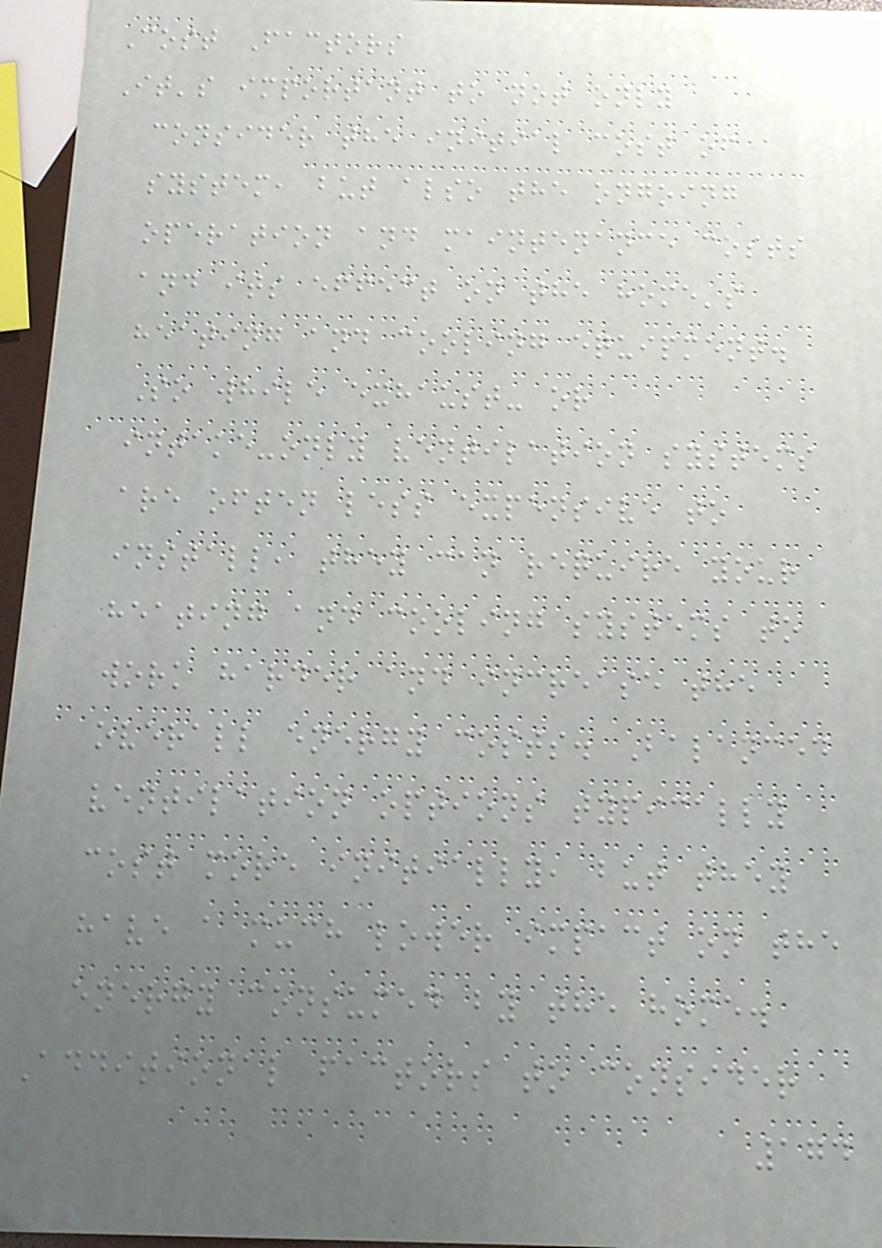Cost Factors
It's important to not only
consider the initial cost of a
system, but also the ongoing
operation and maintenance costs
and its effect on the home's
heating and cooling equipment.
So while exhaust- or
intake-only ventilation systems
are often less expensive to
install, they can require your
heating and cooling systems to
work harder and increase the
overall energy costs. Balanced
ventilation options typically
cost more initially, but they
have a much lower impact on the
energy consumed by the home.
Additional factors to consider
174
